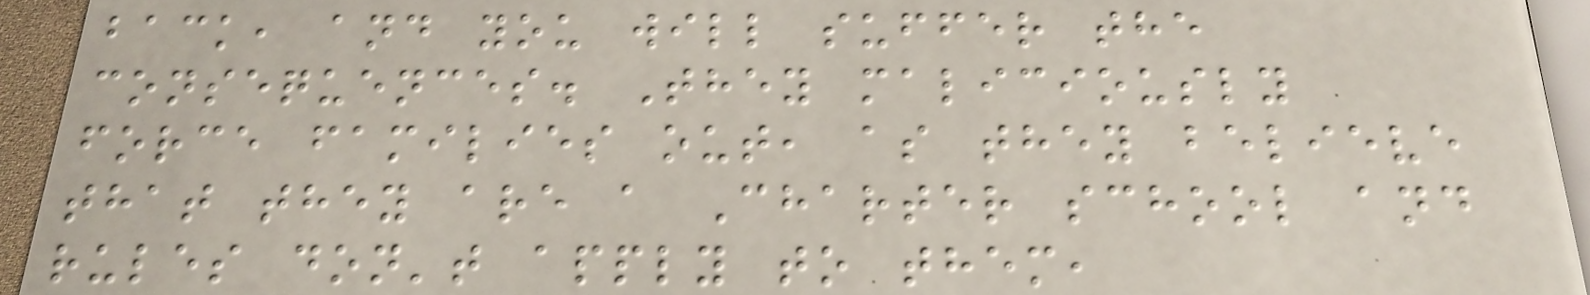back, and you will suffer the
consequences. They maliciously
force families out, as they believe
that they are a Charter school and
rules don't apply to them,
